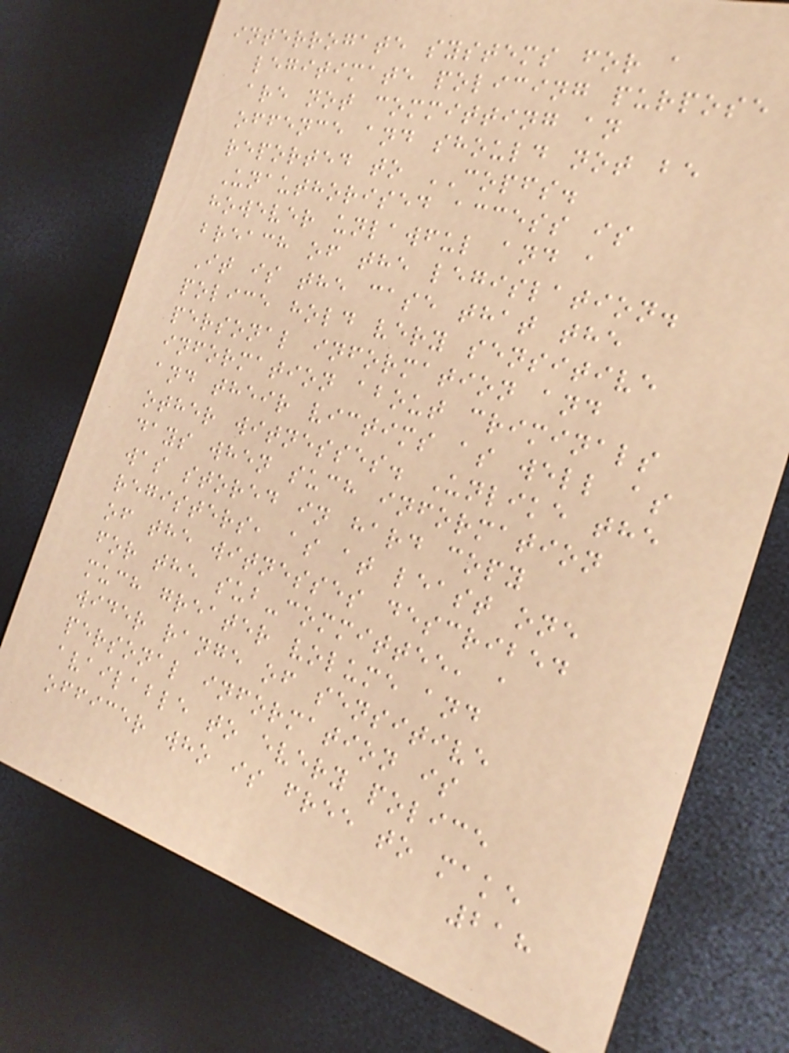interrogate systems for a
legitimate policing purpose
are not committing an
offence and should not be
reported to COPFS.
Unauthorised access is
however unlawful and a
breach of the legislation.
It is the case that the
police hold very sensitive
personal information and
information about criminals
and their victims as well as
other witnesses. Unlike the
days when such information
was stored in hard copy
registers, as at least one
of the witnesses described
for the sub-committee, a
much greater volume and
wider range of sensitive
personal information is
available to every police
officer who is free to make
218
